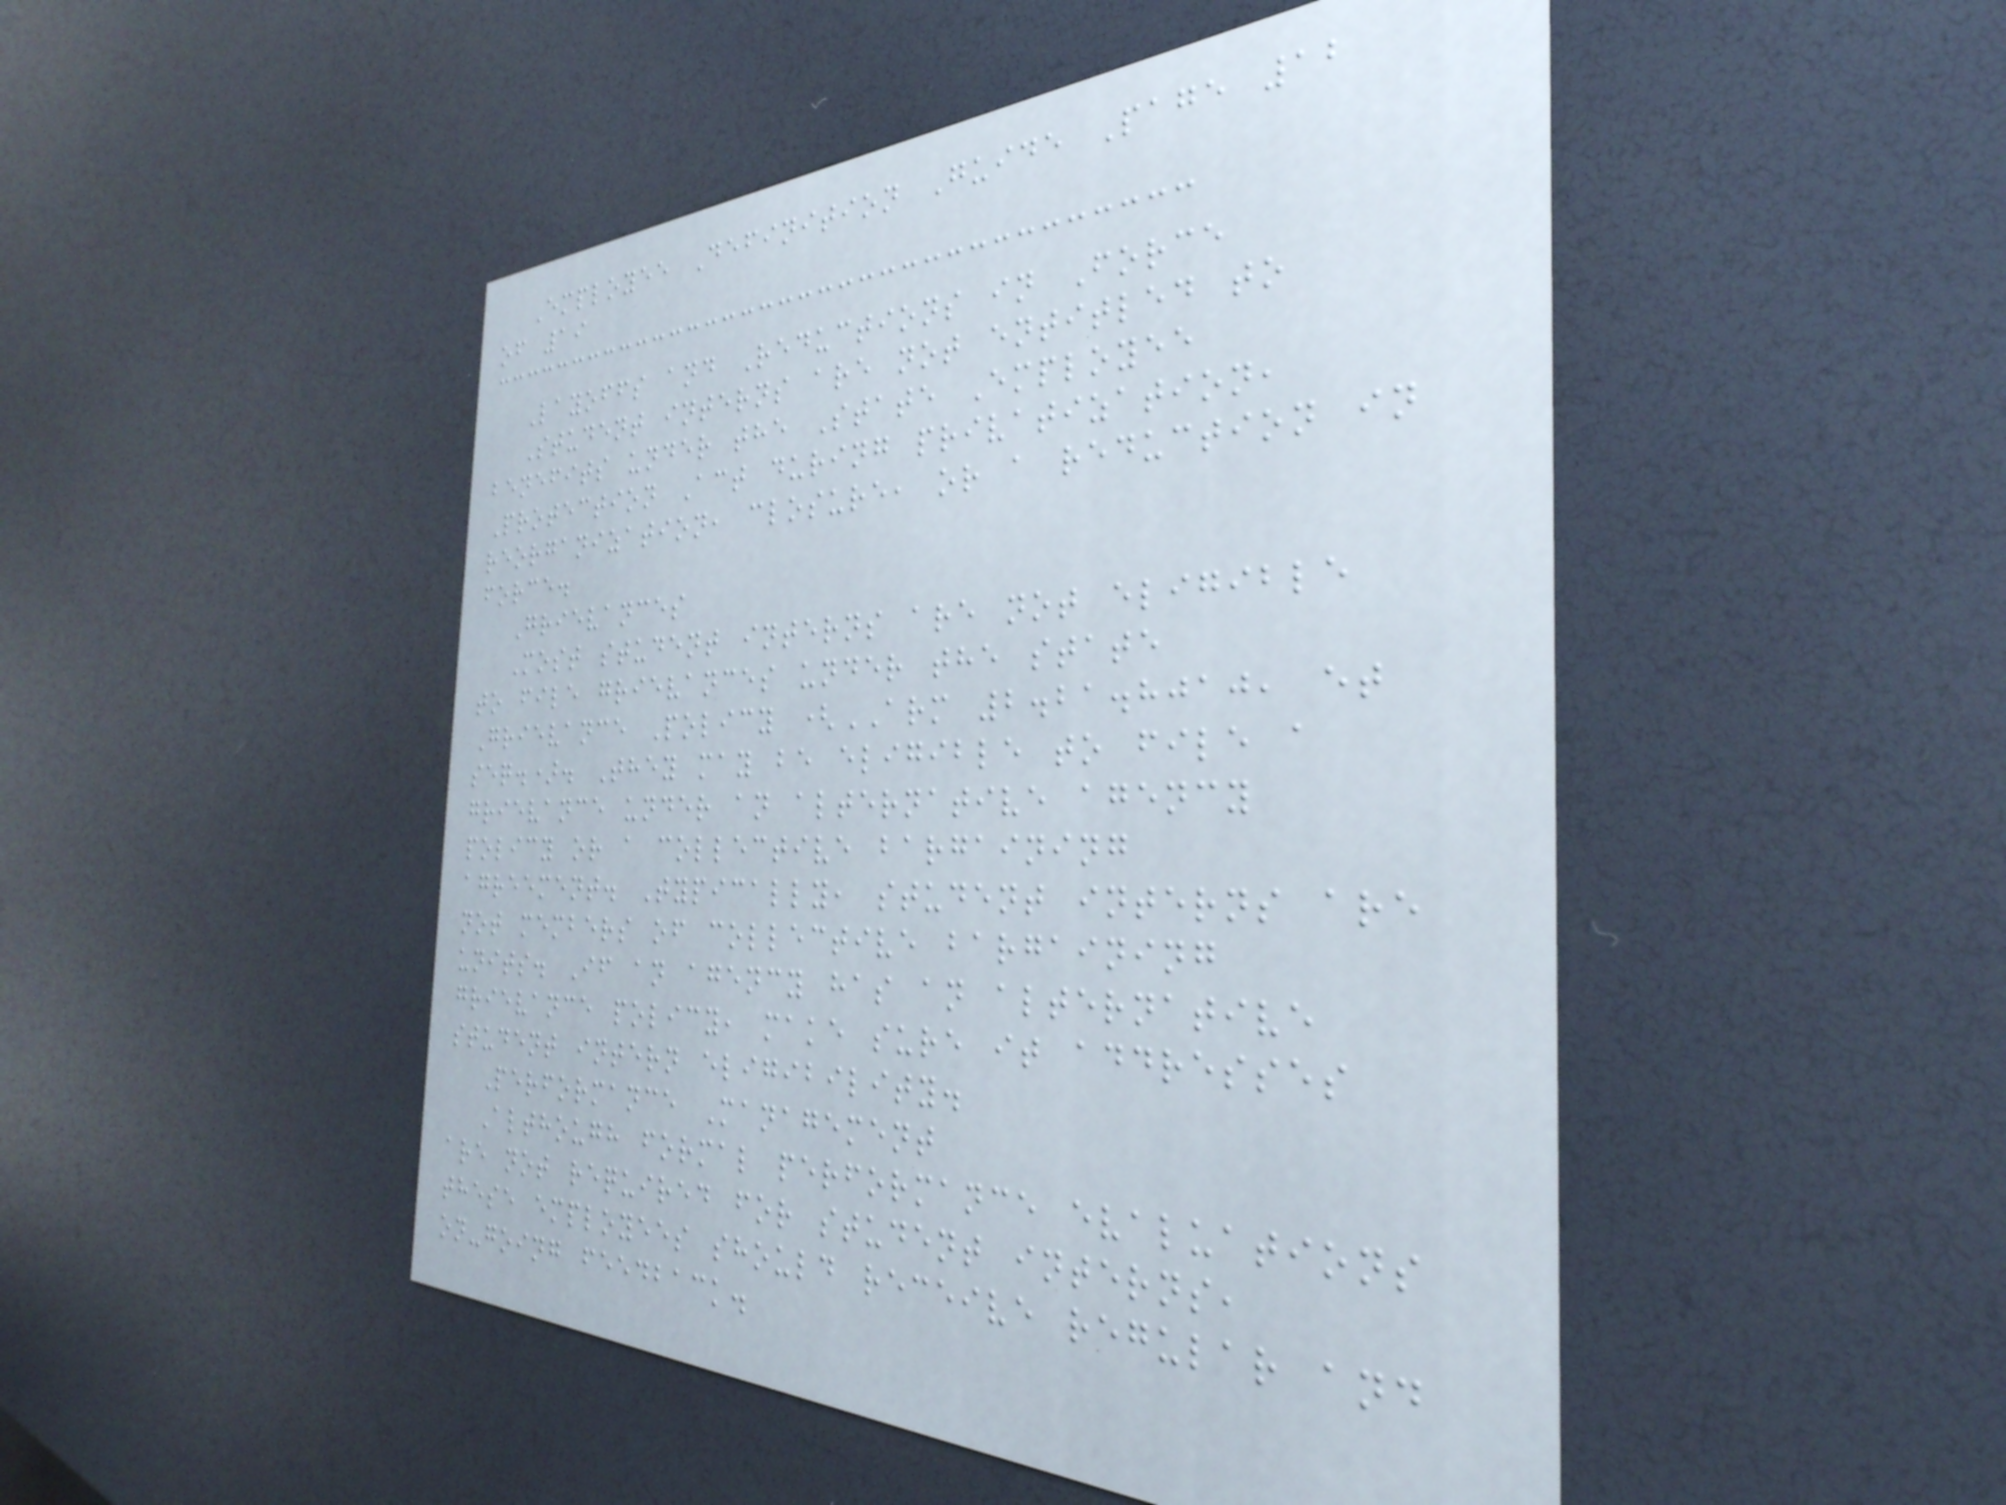Employee Definition Guide Page 12
of 19
Layoffs and Reductions in Force
Student interns are not entitled to
benefits under the State Employee
Protection Act during privatization,
reorganization, closure, or a reduction in
force.
Grievances
Most student interns are not eligible
to file grievances under the state
Grievance Policy (ARM 2.21.8010, et
seq.). They may be eligible to file a
grievance under an alternative agency
policy or a collective bargaining
agreement. Typically, student interns are
not members of collective bargaining
units. If an agency has an alternative
grievance policy, make sure it addresses
student intern eligibility.
Performance Management
Although formal performance evaluations
are not required for student interns,
these employees should receive regular and
on-going feedback.
